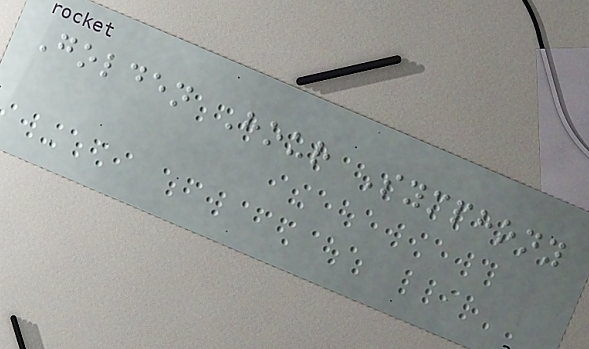Golden Hour Symphony
